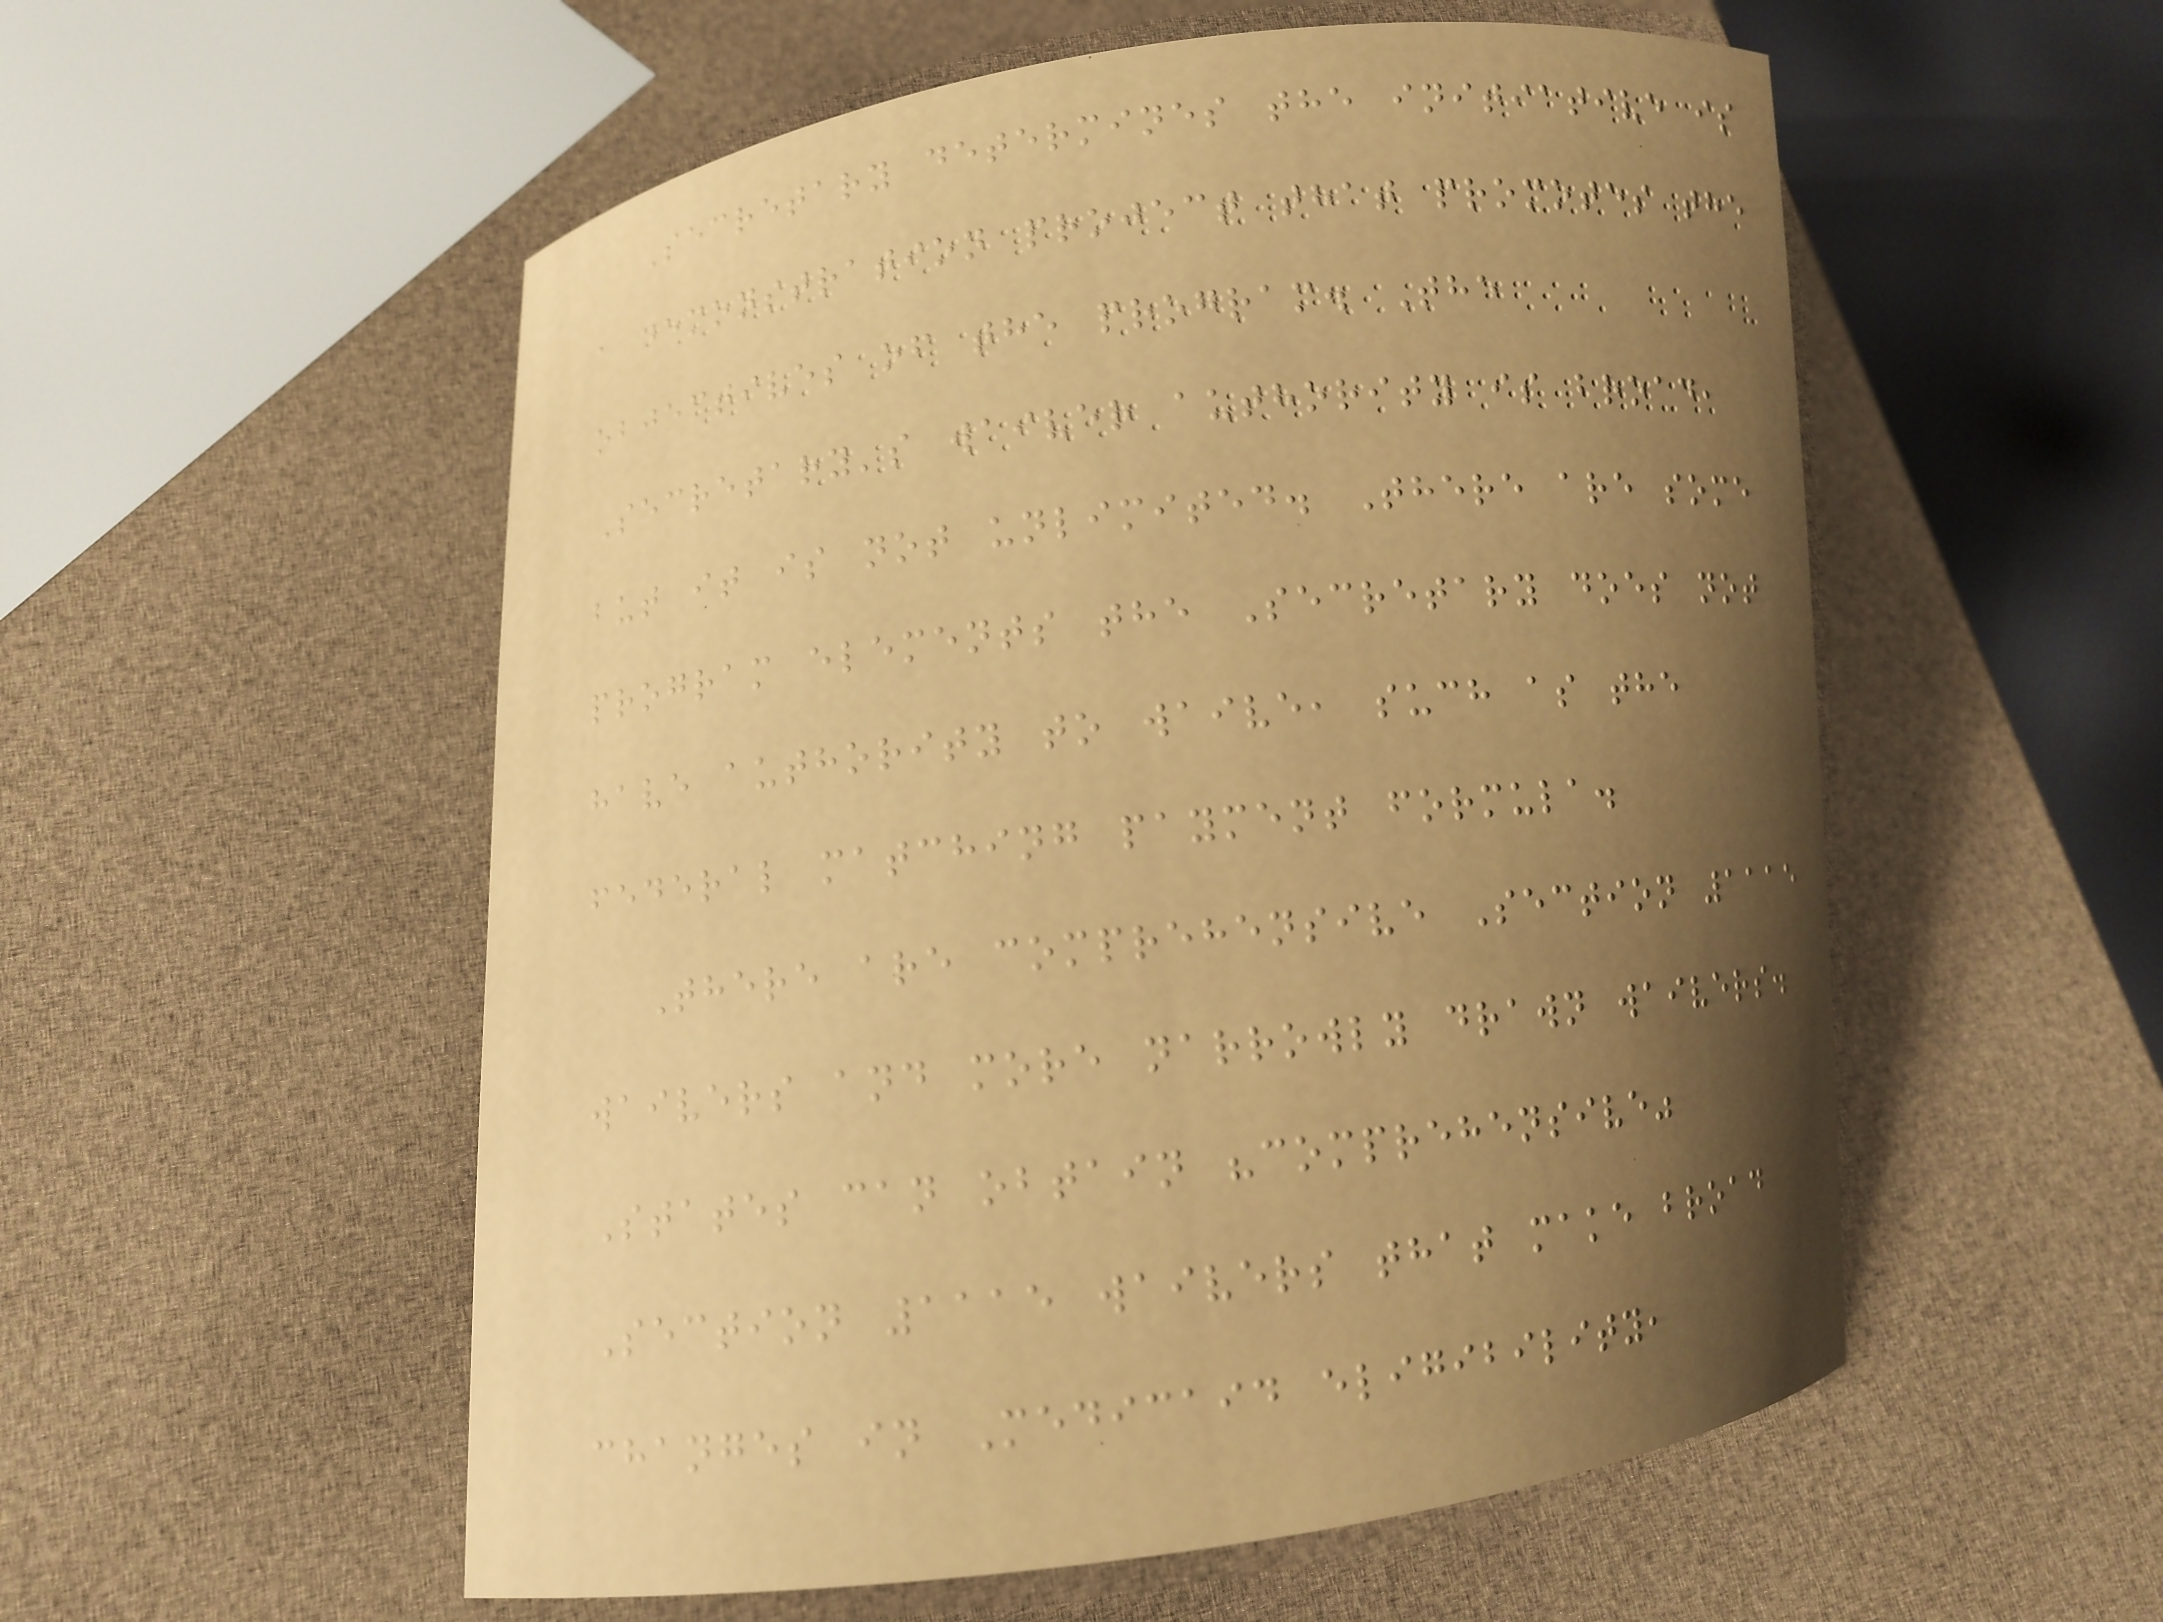Secretary determines the initiative is
a demonstration project that promotes the
objectives of the program. The
Secretary's waiver authority is broad,
but it is not unlimited. There are some
program elements the Secretary does not
have authority to waive, such as the
federal matching payment formula.
There are comprehensive Section 1115
waivers and more narrowly drawn waivers.
States can obtain "comprehensive"
Section 1115 waivers that make broad
changes in Medicaid eligibility,
